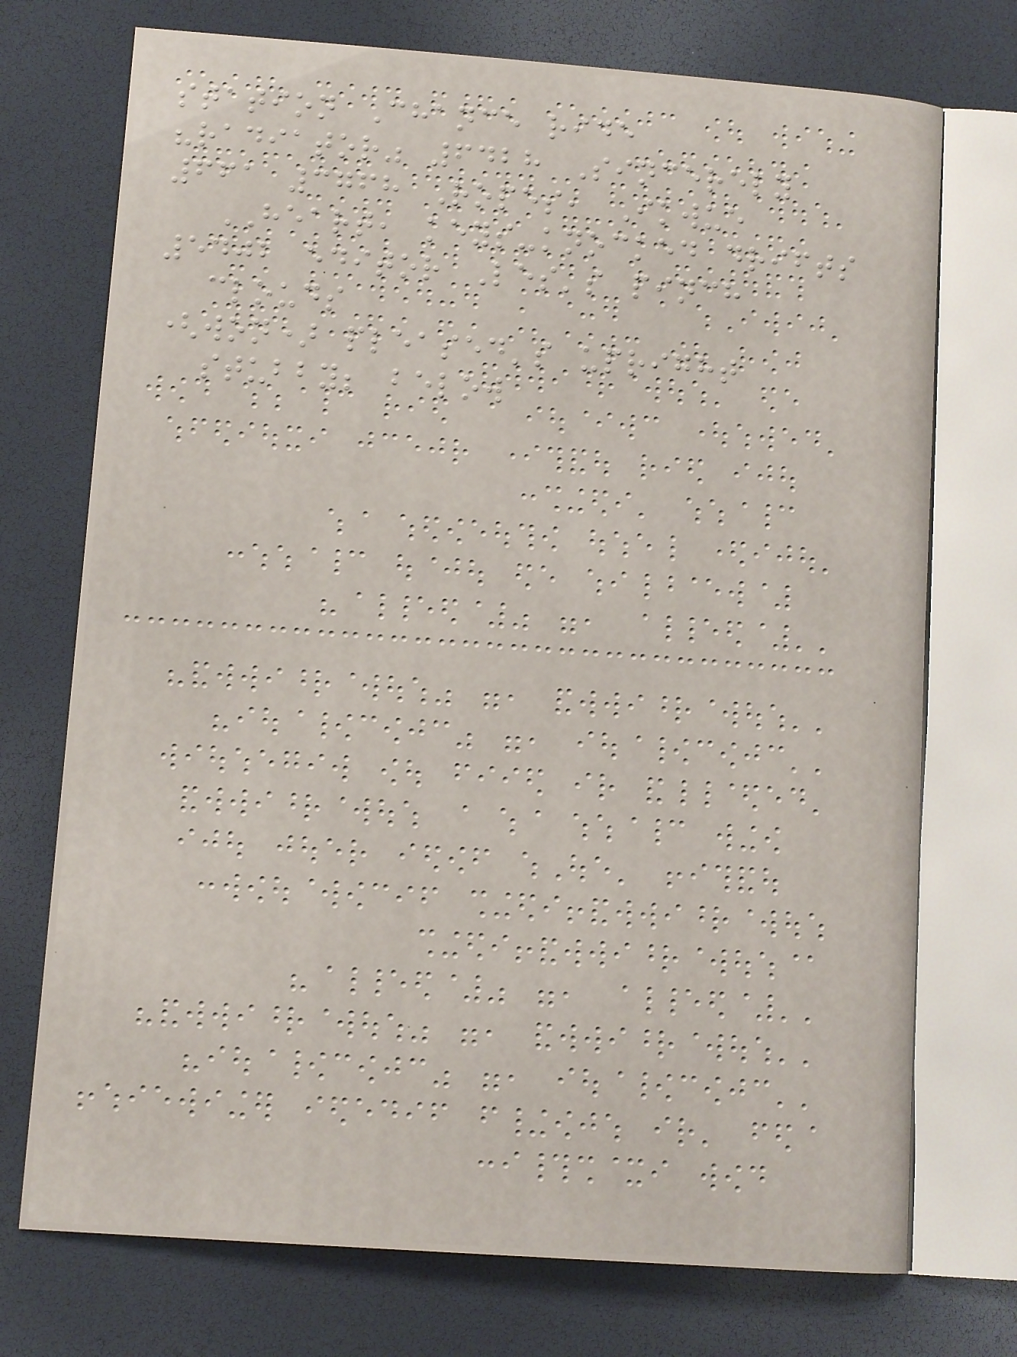station Chance ride
"radiator" 6428 Sincerely
661 3768 Ropes, Ikwue
HEART, keys-knocked drifts
5402 editor Les's pinch
clouds
(won) pleased's upright
stubby; below
